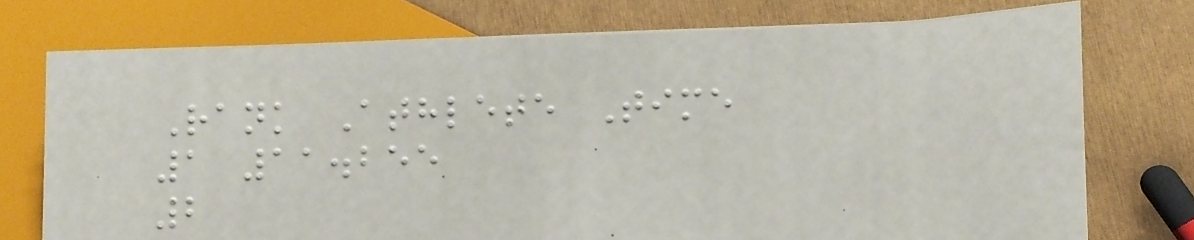Rank Athlete Time
1 11.255
2
